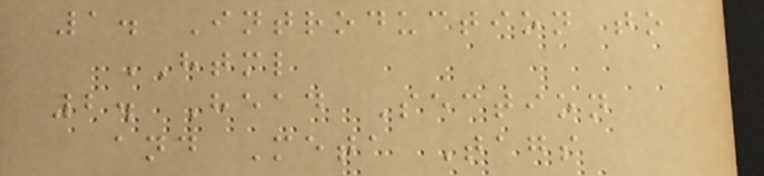1. Introduction to
HTML
2. Head Section
and Meta Tags
